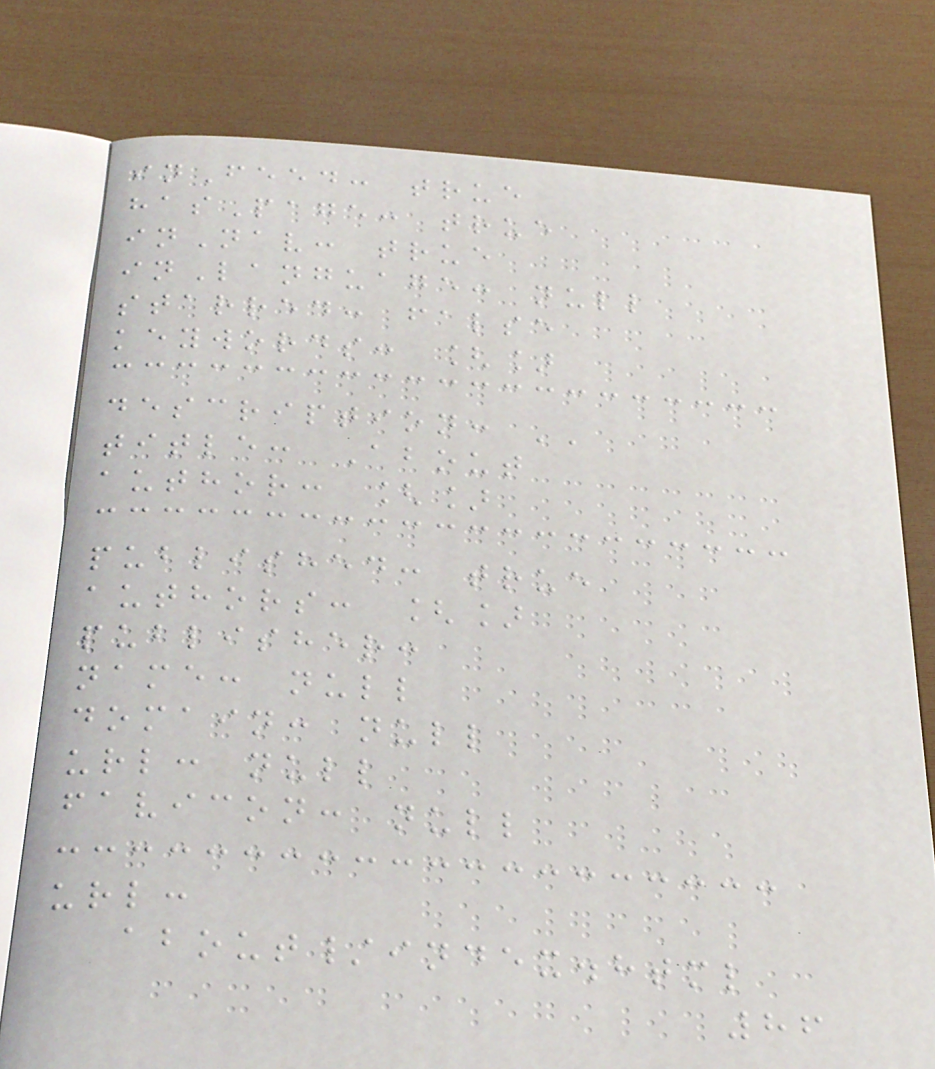inFeed: true
hasPage: true
inNav: true
inLanguage: null
starred: false
keywords: []
description: ''
title: About
author: []
published: true
authors: []
publisher:
name: null
domain: null
url: null
favicon: null
url:
about/index.html
86
